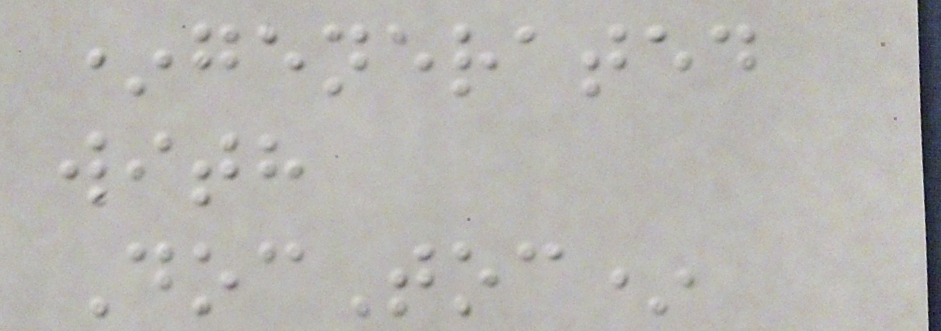*generated
with
DocToc*
